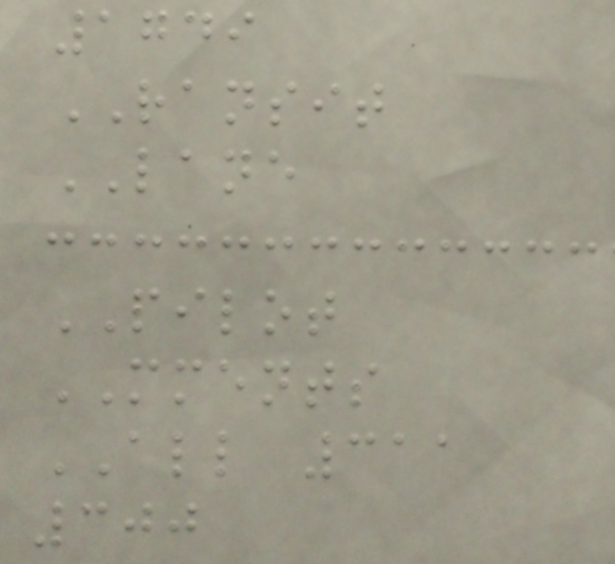1749
RANSIT
LANE
PILOT
MMENTS
ALL 311
300
